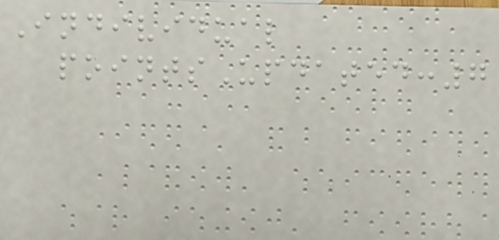Individual
pointsUpdated:7
